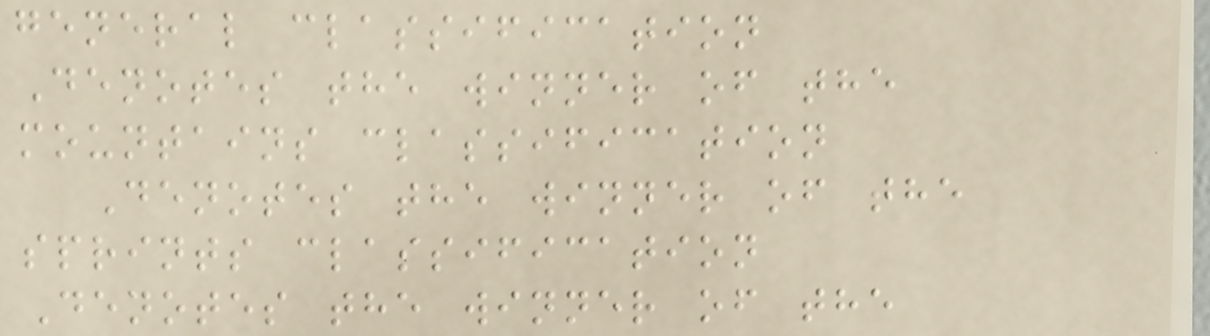general classification
Denotes the winner of the
mountains classification
Denotes the winner of the
sprints classification
Denotes the winner of the
